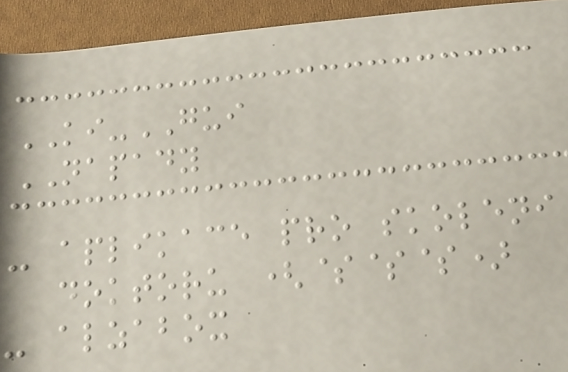KI-GUI
NAPADY
- aplikace pro skoleni
doktoru ($$$)
- alzabox
